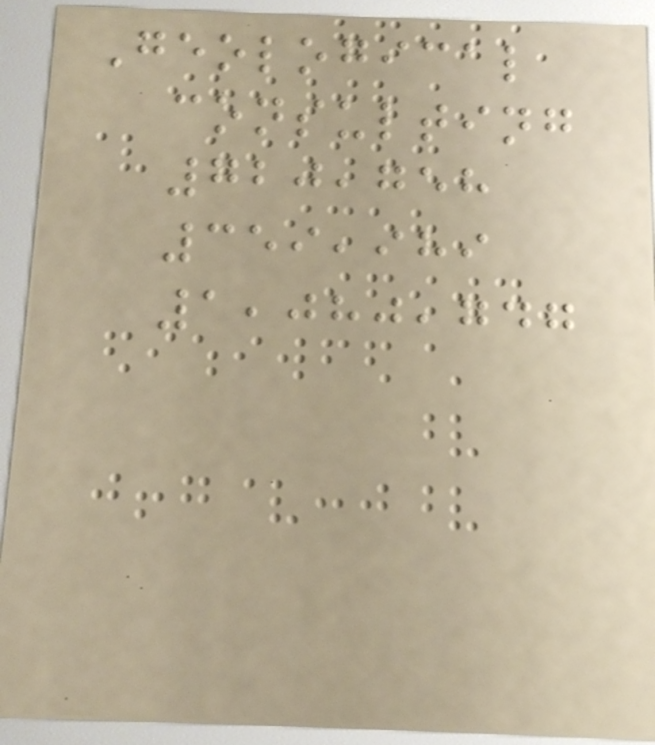Geological
consulting
720,758
359,989
1,080,747
